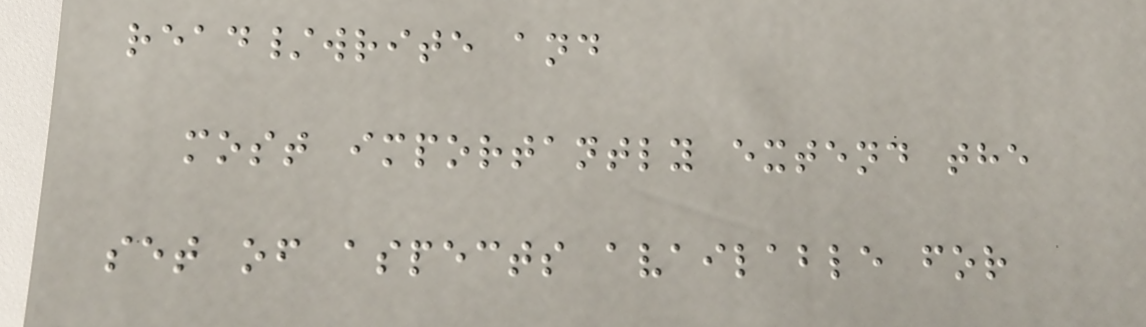read/write and
most importantly extend the
set of aspects available for
